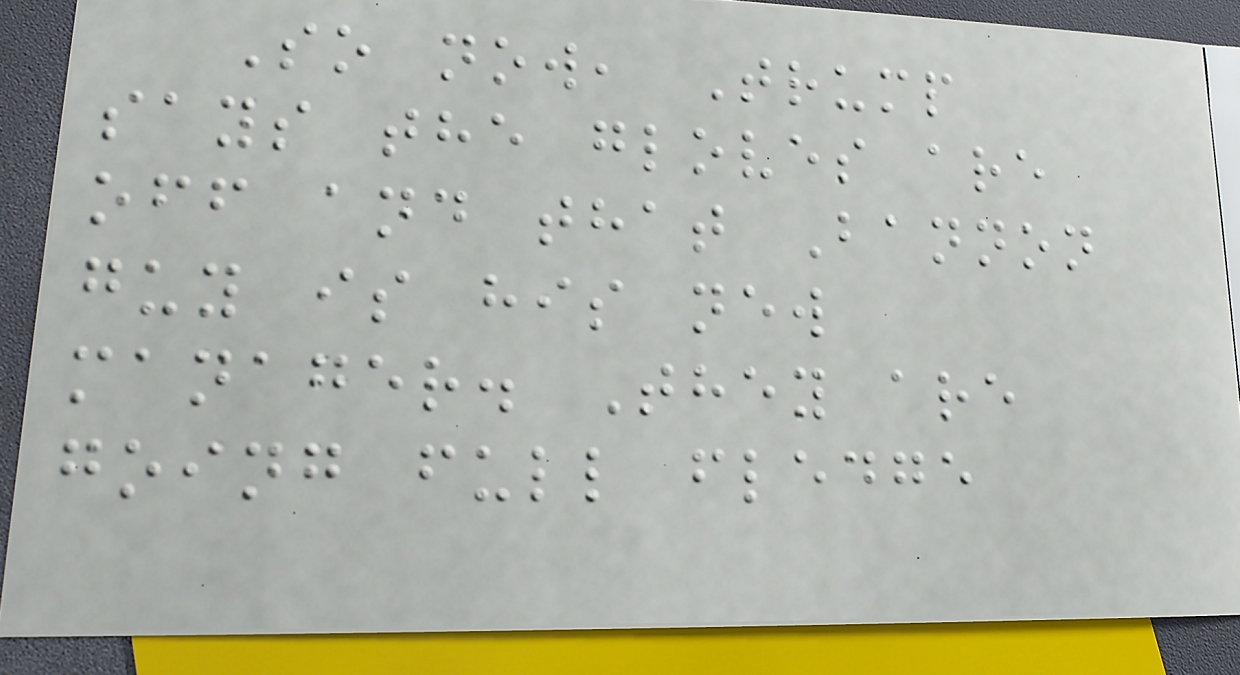So now, Trump
says the gloves are
off and that Bannon
guy is his new
manager. They are
going full fledge
